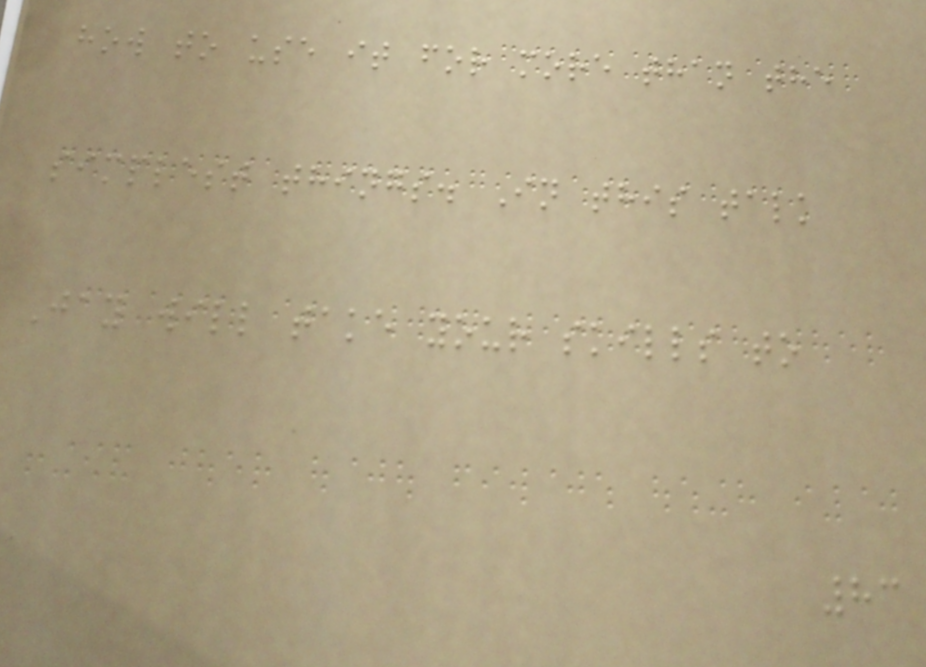how to use it for more than the
simplest things. In this talk
Jay will take your skills to
83
